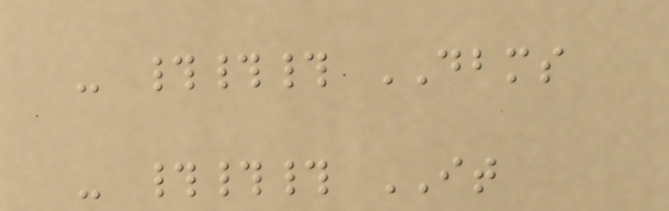- ### DBMS
- ### IT
